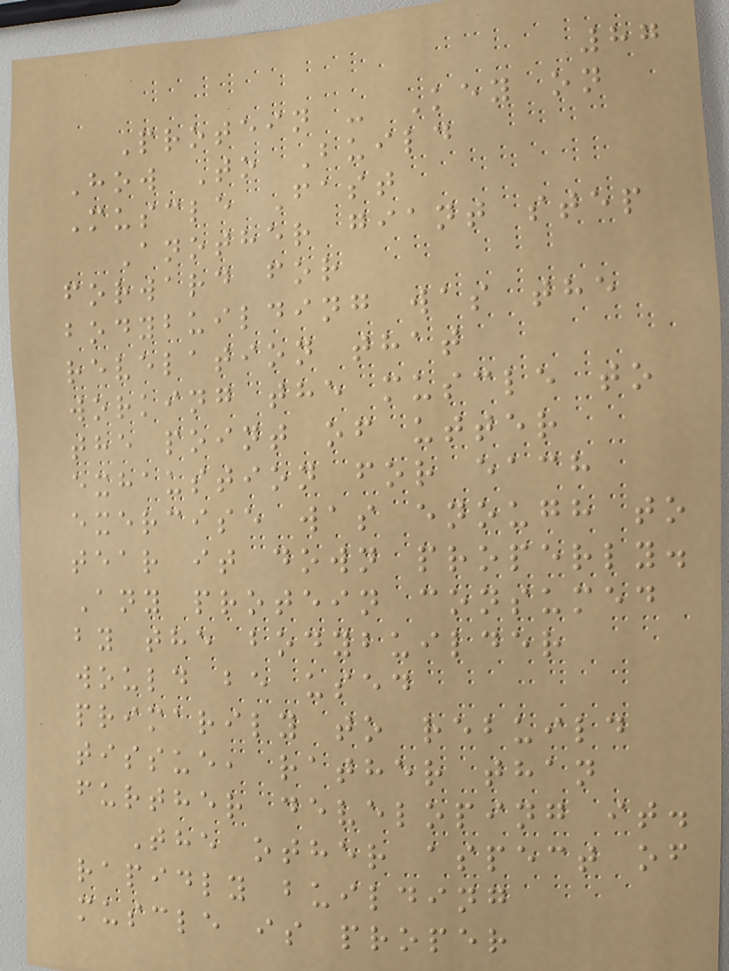87
Protein - Key on
How To Build
Muscle Fast
Another giant step
forward for
bodybuilding was the
revelation that
working the muscle to
the point of utter
exhaustion for each
exercise was enough to
tear it down properly.
Any protein consumed
by the bodybuilder
would be used
primarily to rebuild
tissue, rather than
further developing it.
The other aspect of
rapidly building
muscle is proper
